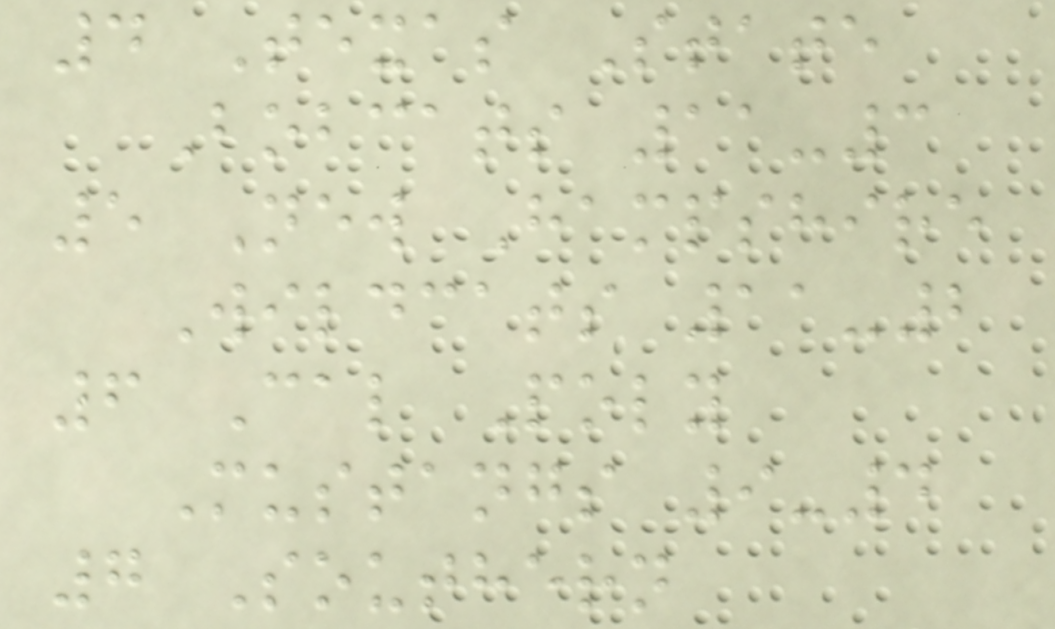4 Texas State
Bobcats 11-3
5 New Hampshire
Wildcats 11-2
6 Cal Poly
Mustangs 9-4
7 Southern
